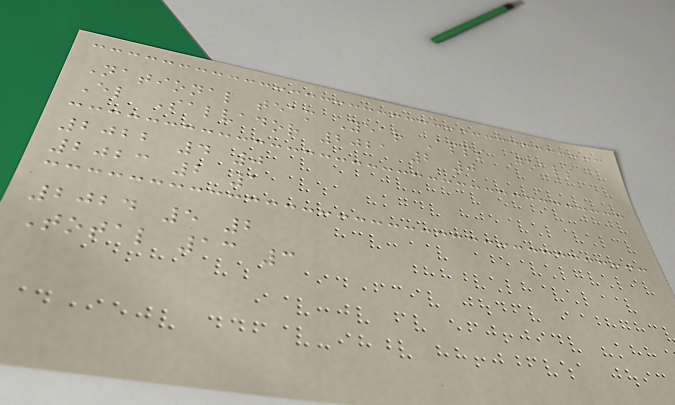National team Year Apps Goals
El Salvador 2021 2 0
2022 4 0
2023 2 1
2024 5 2
Total 13 3
